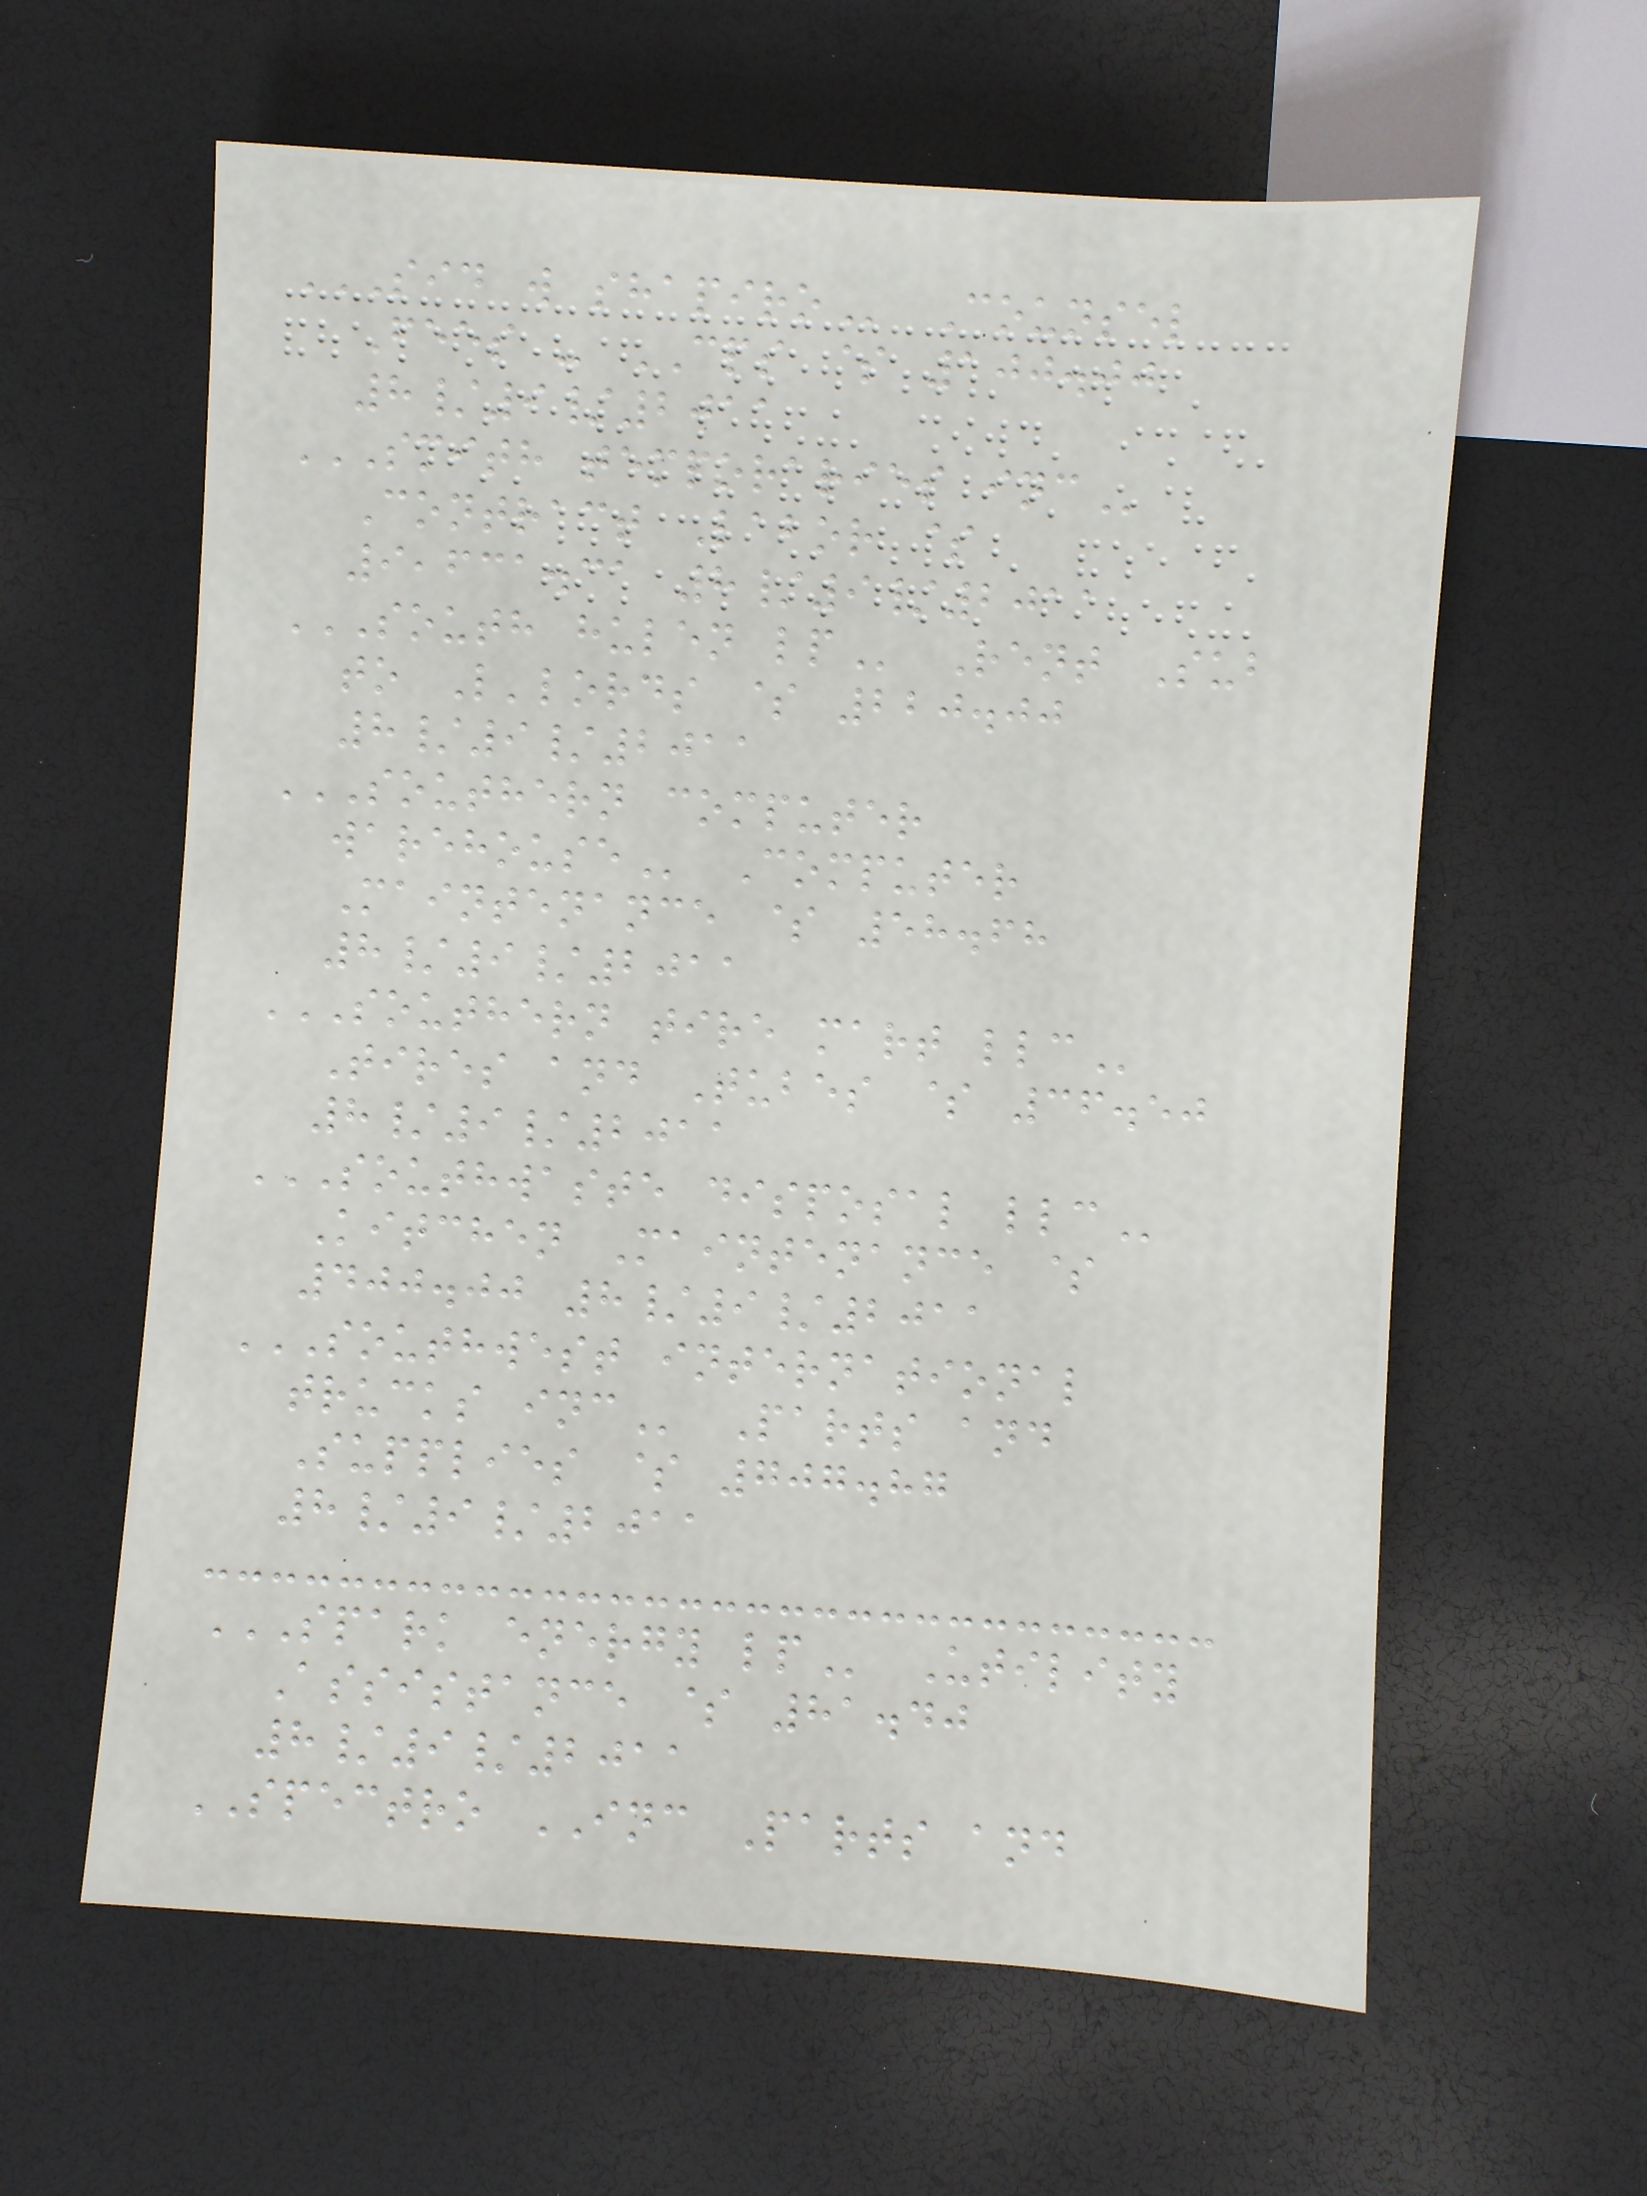SID W SHAPIRO Counsel
Fees - CPS $ 100.00
8/9/2011
SMITH TEMPORARIES INC
Contract Labor $
9,631.31 8/9/2011
SOUTH HULEN LP Rent Sub
to L'lords $ 220.00
8/9/2011
SOUTHERN COMPUTER
WAREHOUSE Computer
Maintenance $ 58.68
8/9/2011
SOUTHERN TIRE MART LLC
Tires and Tubes $ 36.50
8/9/2011
SOUTHWASTE DISPOSAL LLC
Kitchen Maintenance $
400.00 8/9/2011
SOUTHWEST INTERNATIONAL
TRUCKS INC Parts and
Supplies $ 707.87
8/9/2011
SPARK ENERGY LP Utility
Assistance $ 81.40
8/9/2011
SPECTRO INC Parts and
